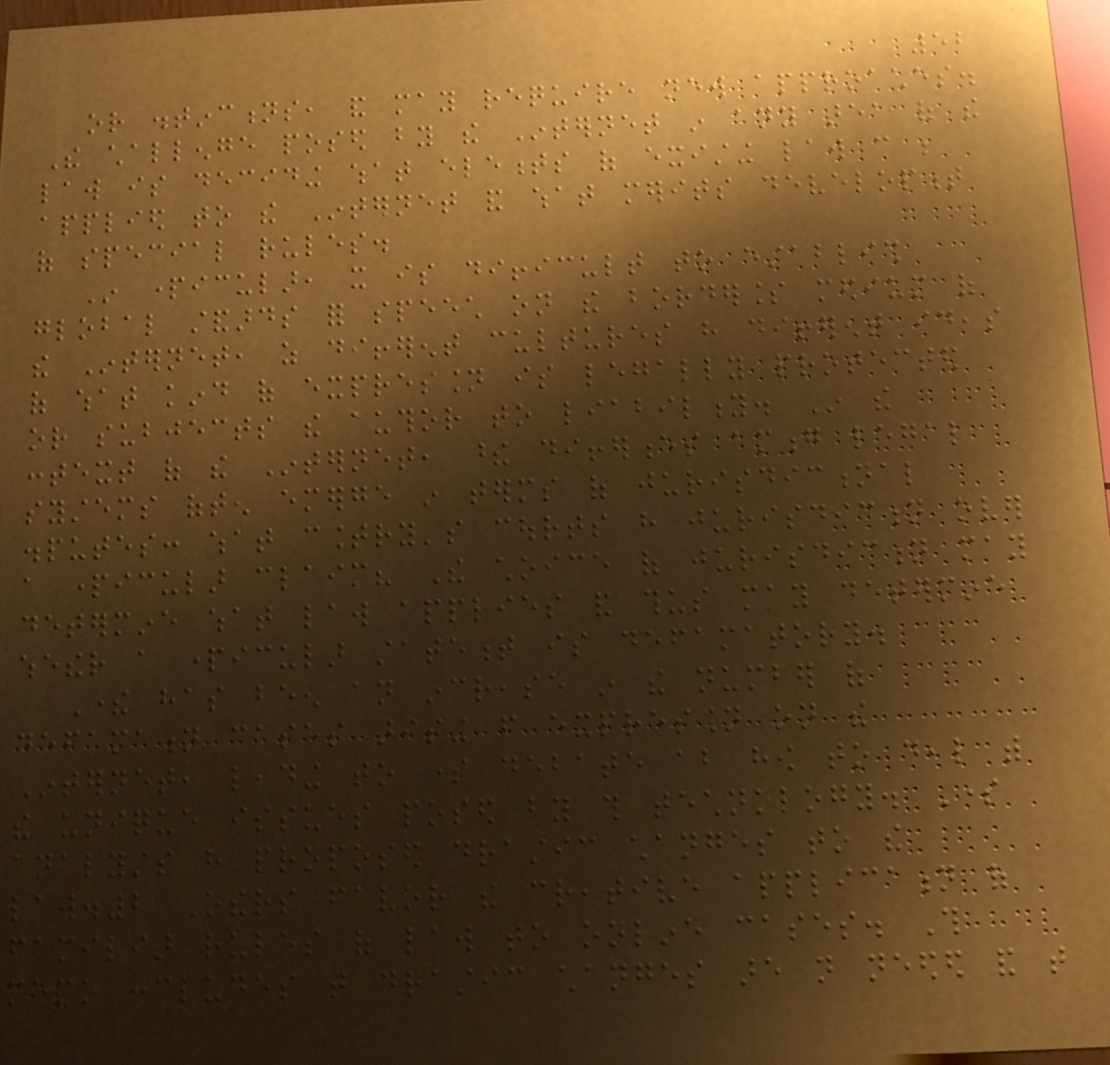52
or distinctions, and may require new approaches.
The challenge posed by the Internet in any area of the
law is deciding what elements of existing law can be
applied to the Internet and what merits development
of special rules.
In particular, it is difficult to establish
global standards for speech on the borderless medium of
the Internet, as different cultures have different ideas
of what kind of expression is legally protected
or subjects the author to liability. In the
context of the Internet, these differences among legal
systems often emerge in terms of jurisdictional
disputes: what country's courts have jurisdiction over
a particular claim? The choice of jurisdiction may
determine what law applies and thus may determine
whether a particular statement is defamatory.
There has been an increase in the number of
defamation cases arising from expression on the
Internet, leading to some debate about how to deal with
the unique issues posed by this technology. Some
analysts have proposed drastic changes to the
law.2 Others favor the creative application of
familiar rules of law to online cases. This
memo concludes that drastic changes are not needed and that
